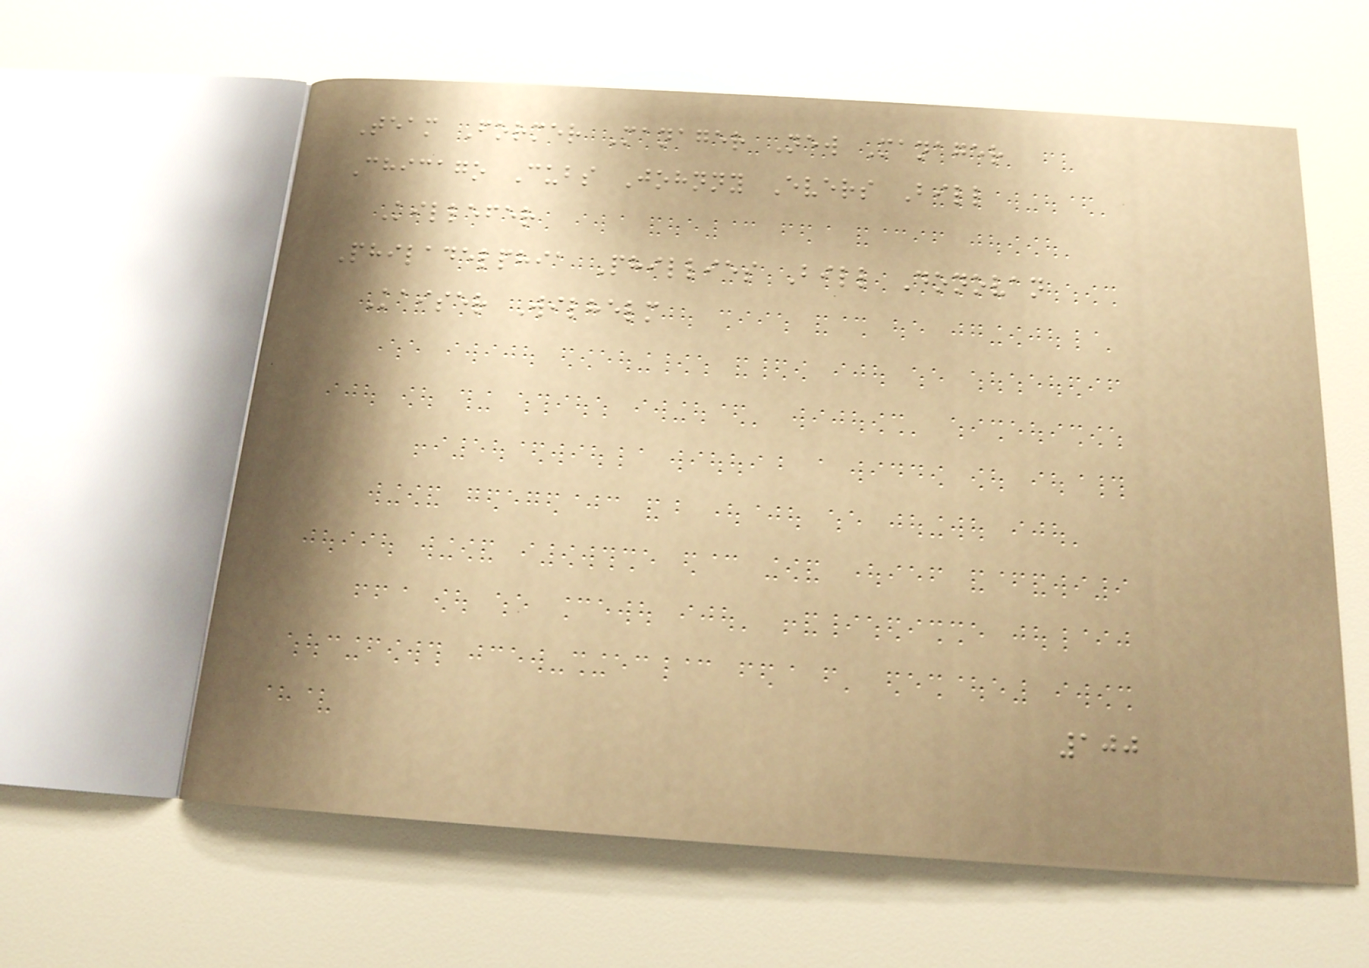Team Former Manager New Manager
Chicago Cubs Johnny Evers Bill
Killefer
Philadelphia Phillies Bill Donovan
Kaiser Wilhelm
100
